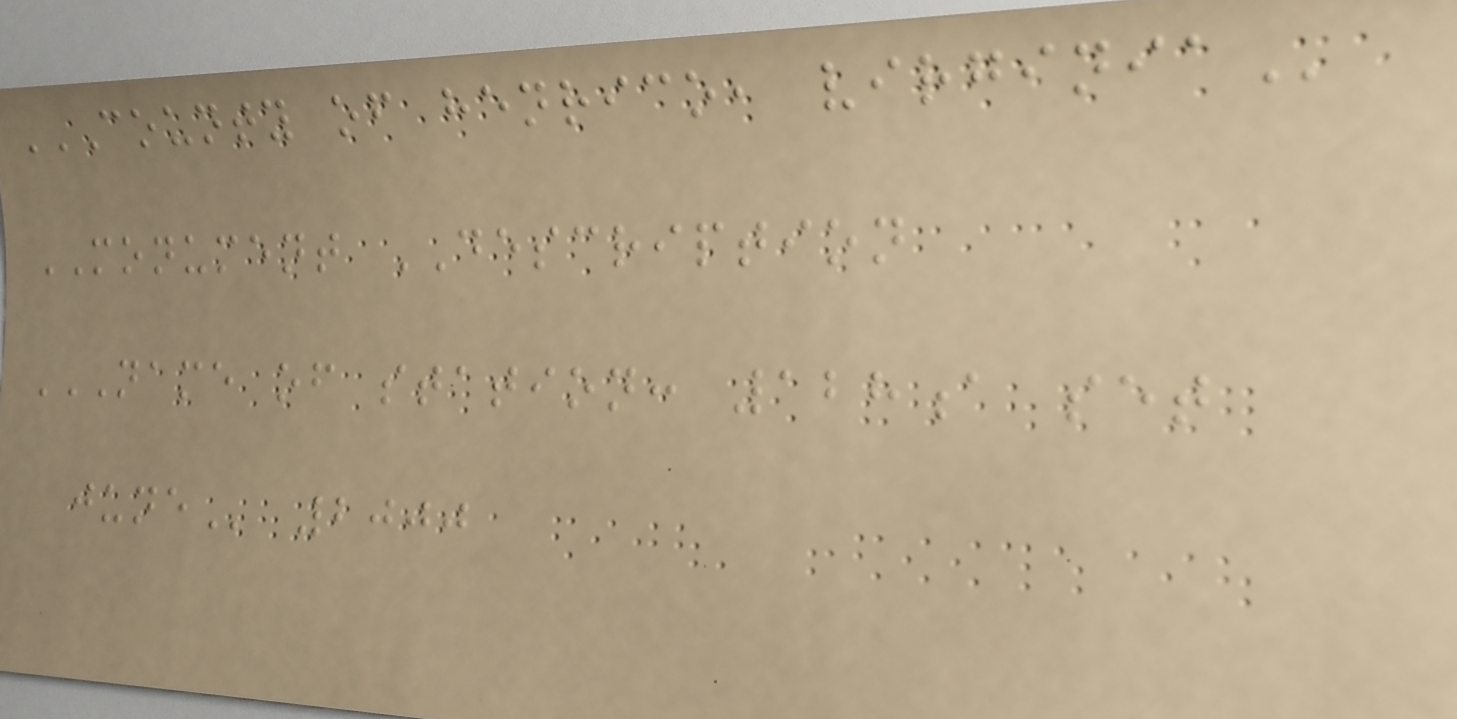COUNTY OF HENRICO, VIRGINIA
MONUMENT DESCRIPTION
NAME OF STATION: 128A SET
JUNE 2000
